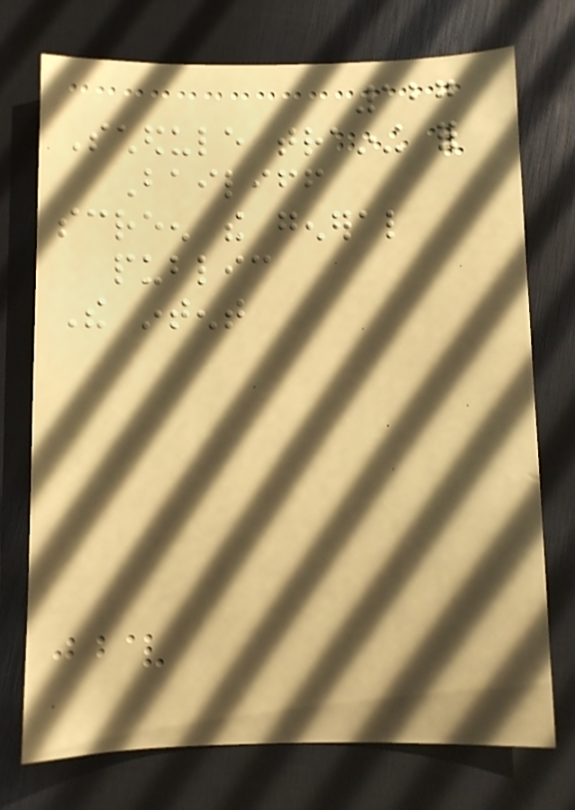127
Schedule training for
Bailiff
screen the general
public
The intent
